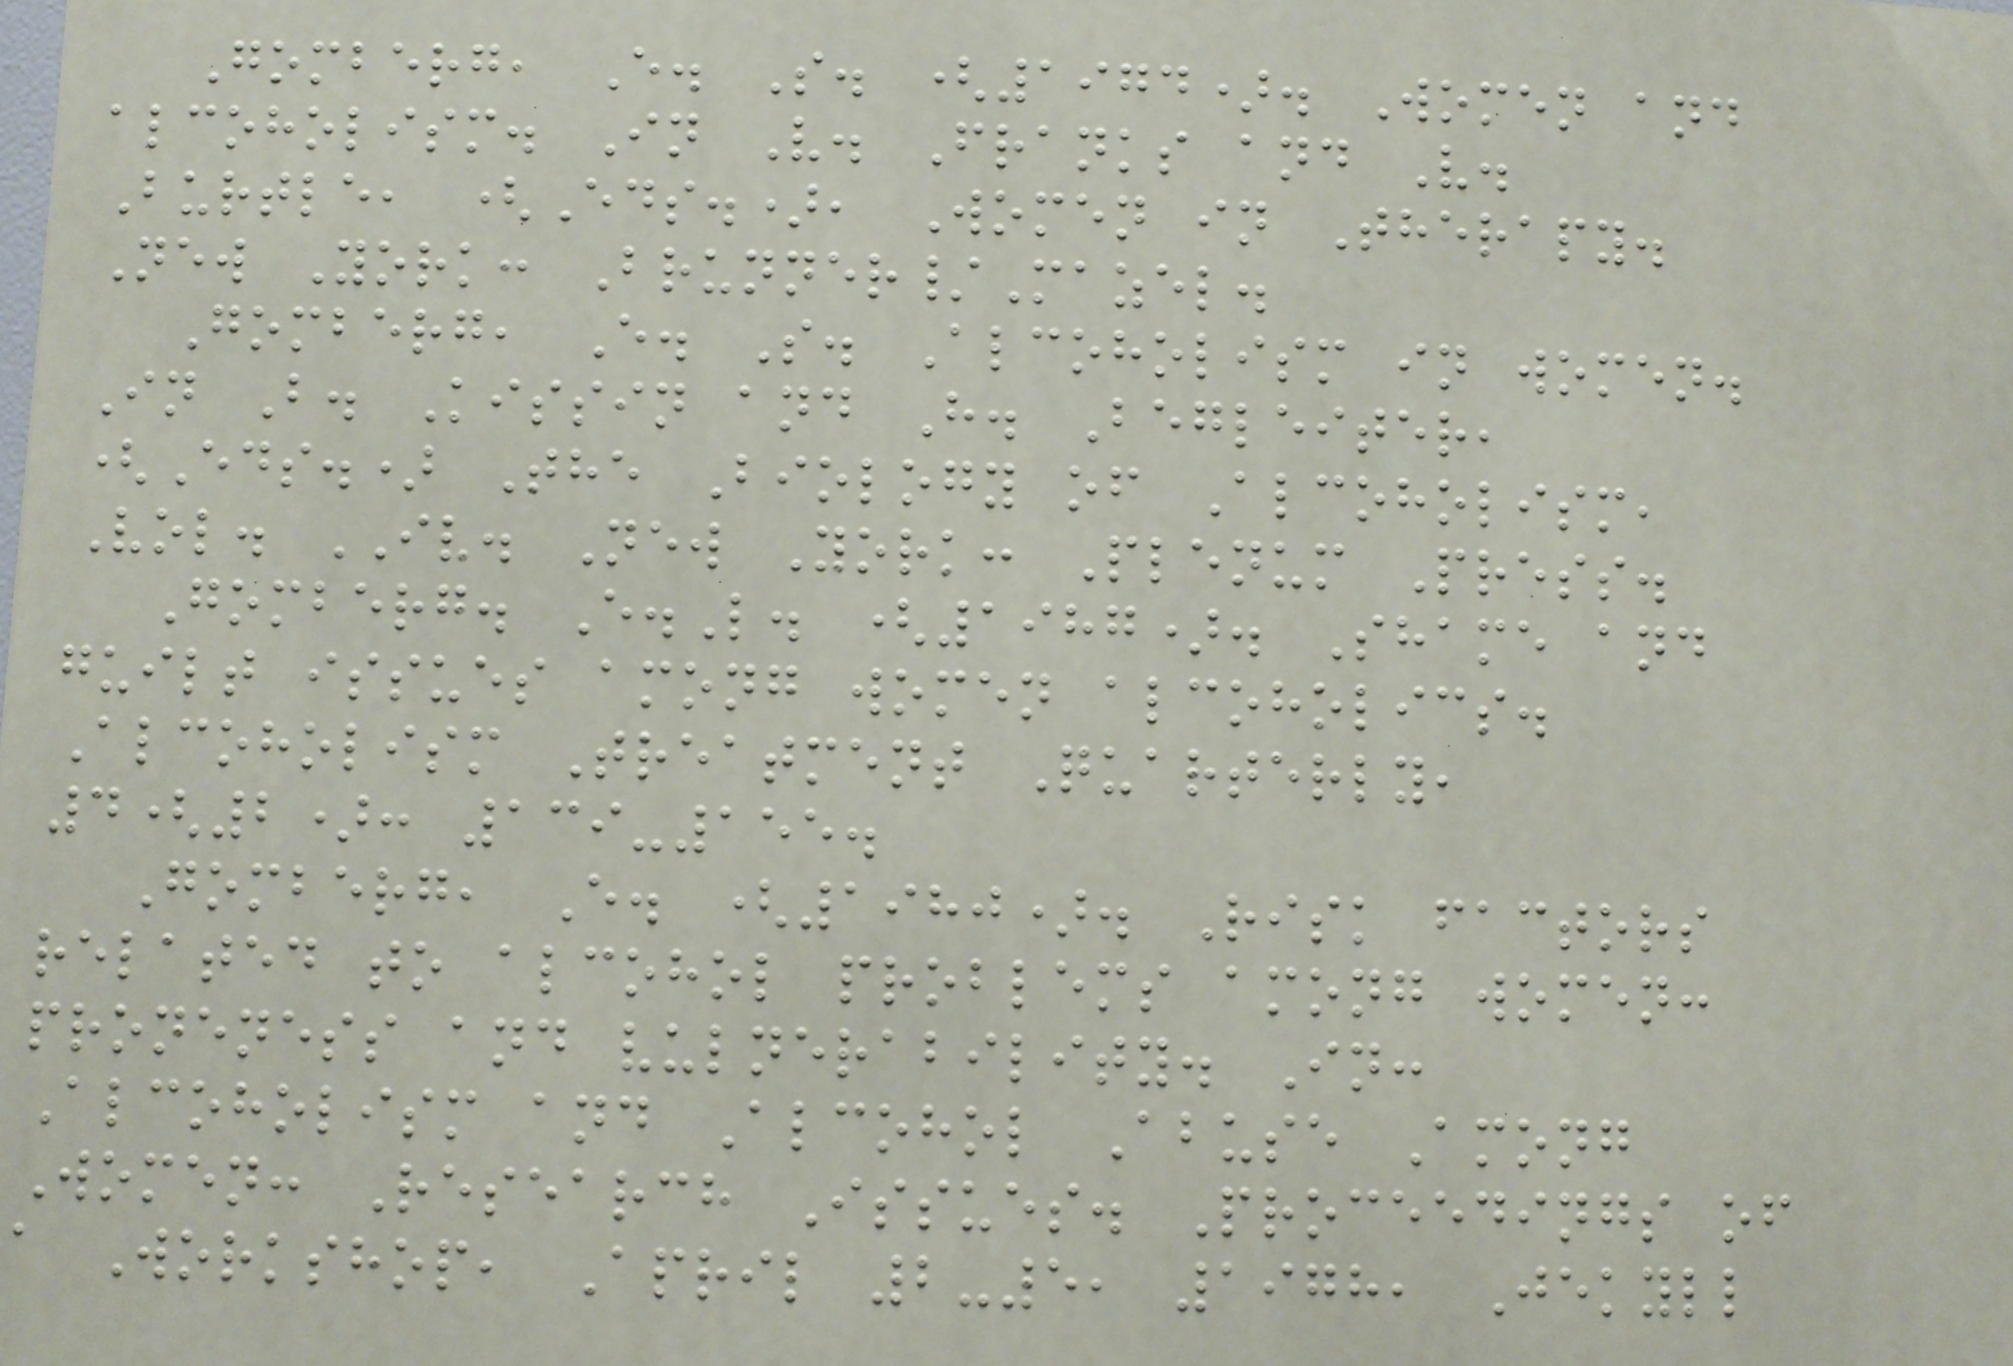Gomberg, E. S. (1974). Women and
alcoholism. In V. Franks and V.
Burtle, (Eds.), Women in Therapy.
New York: Brunner/Mazel.
Gomberg, E. S. Alcoholism in women.
In B. Kissin and H. Begleiter,
(Eds.) The Biology of Alcoholism,
Vol. IV. New York: Plenum Press.
Gomberg. E.L. (1987). Shame and
guilt issues among women alcoholics.
Alcoholism Treatment Quarterly,
4(2): 139-155.
Gomberg, E. (1980). Risk factors
related to alcohol problems among women:
proneness and vulnerability. In:
Alcoholism and Alcohol Abuse Among
Women: Research Issues. Proceedings of
a Workshop, April 2-5, 1978, Jekyll
